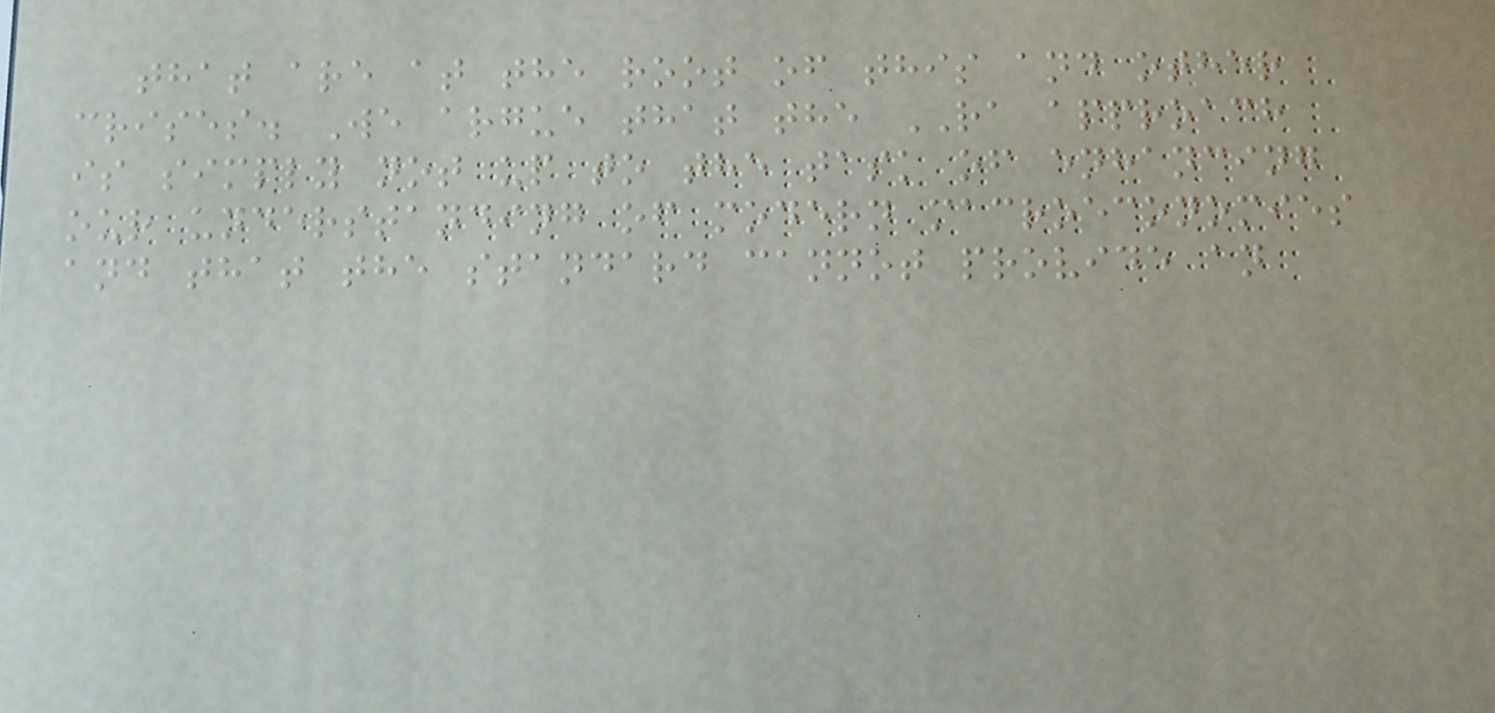that are at the root of this and other
crises. We argue that the RA approach
is simply not up to the task of enhancing
our understanding of modern macroeconomies
and that the standard cannot provide an
